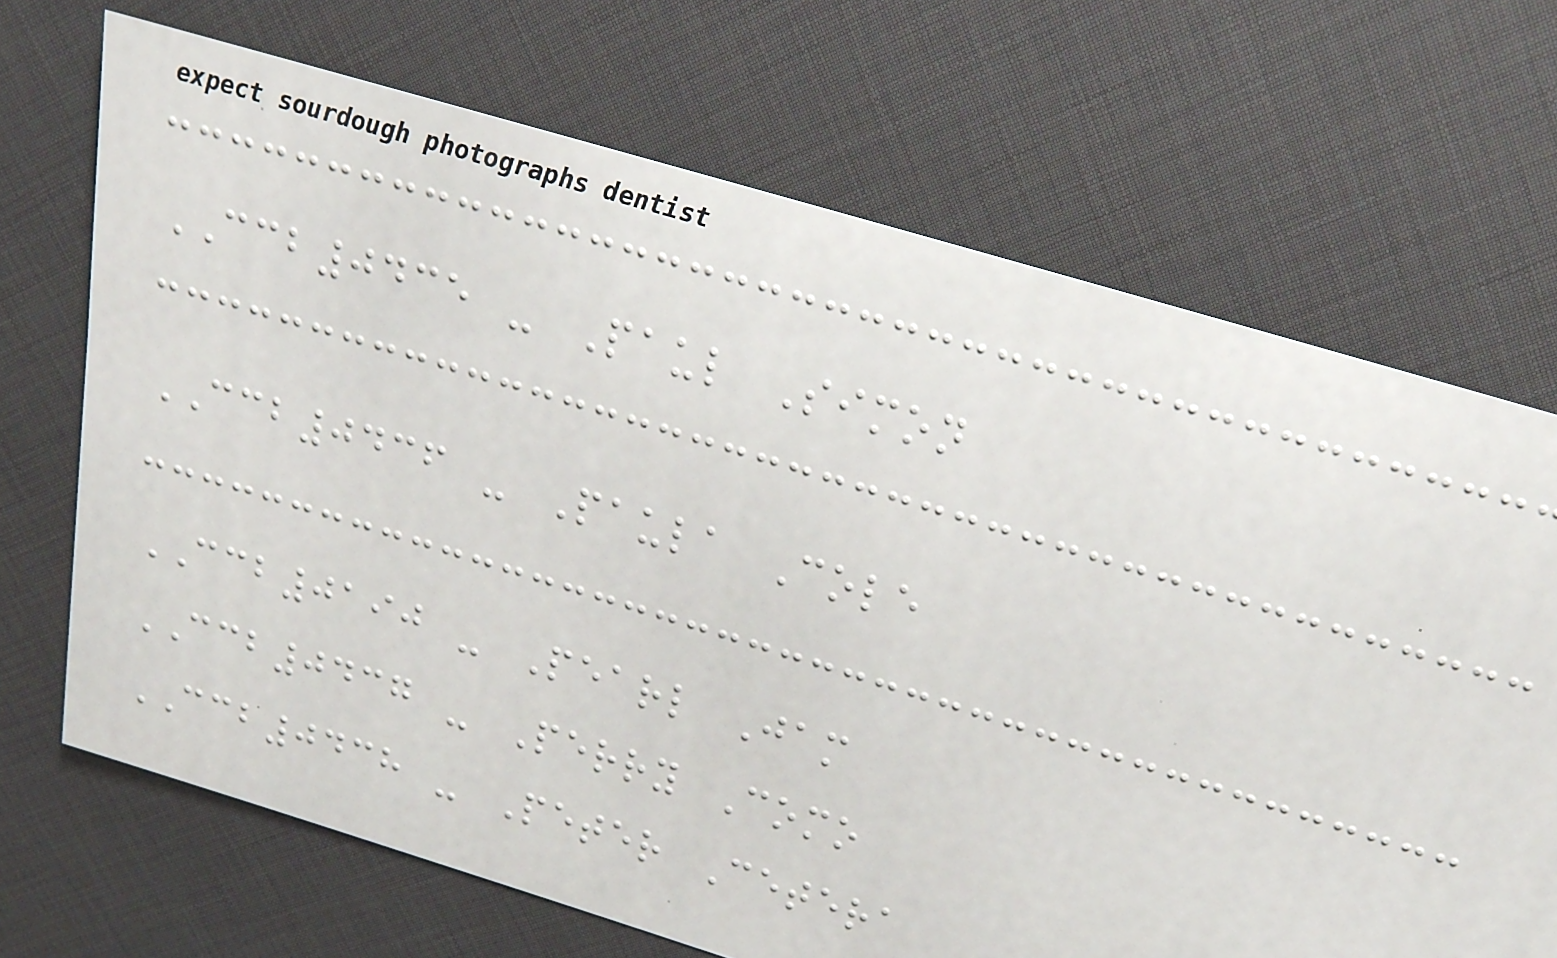CCB0435 - Paul Simon
CCB0436 - Paula Cole
CCB0190 - Pearl Jam
CCB0437 - Perry Como
CCB0438 - Peter Cetera
